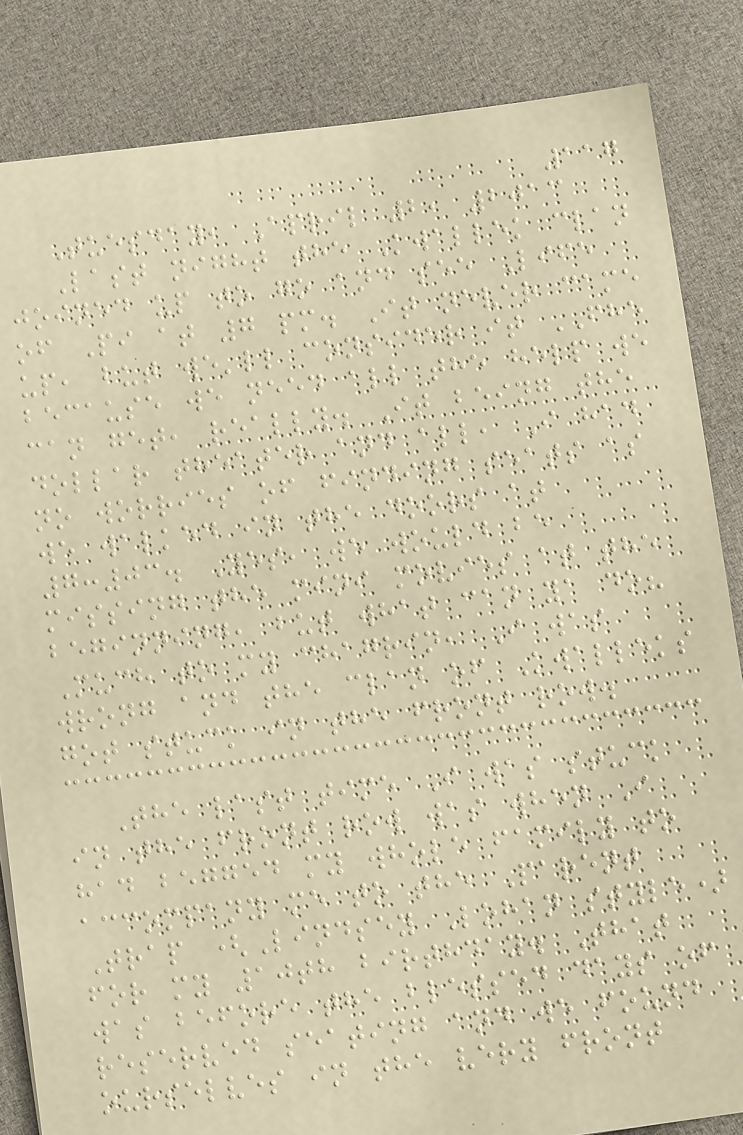117
Tuesday, April 2, 2013
Last night the Kwallek clan
joined up to go and see Life
of Pi at 7 pm. It never came
up, but we'll consider it FHE
because we need all the help we
can get, really. It being the
dollar theater and all, I had
no worries of finding seats as
we walked in the doors at
7:03. Yes, we would be
missing the mini movies at the
beginning, but what can ya do?
Much to my chagrin, I was
wrong and the clan of Kwalleks
got stuck in the front row.
The last time I was stuck
in the front row was when I
had begged my whole family to
accompany me to the Parent
Trap (Lindsey Lohan style)
for my 10th birthday. That
was before the blessed days of
reserved seating and we found
ourselves in the very front
